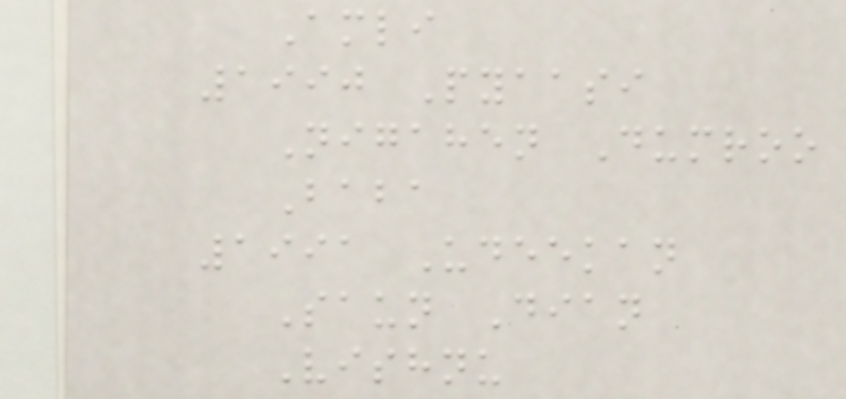Amli
1990 Pyaasi
Nigahen Dumroo
Baba
1991 Udeekan
Saun Dian
Vishnu
